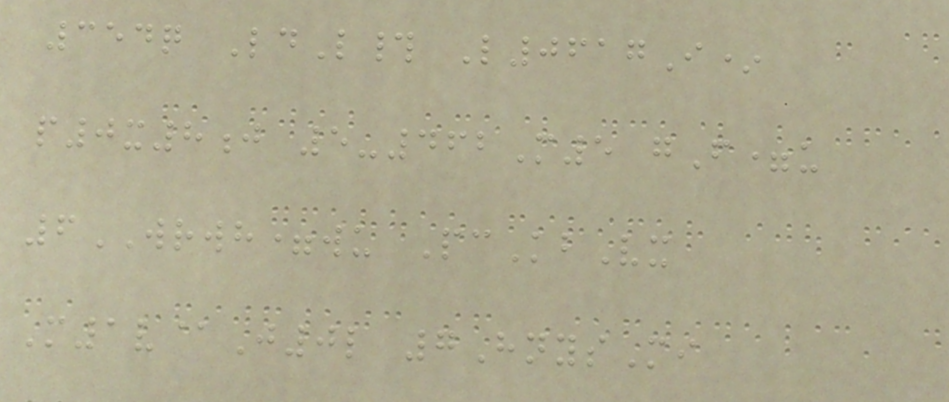354q LdL# L0617I*
p0x8j 5-462M5 gF=u
6WRWH=wu PcKbVx
M1v@J0l 7HnysMi
